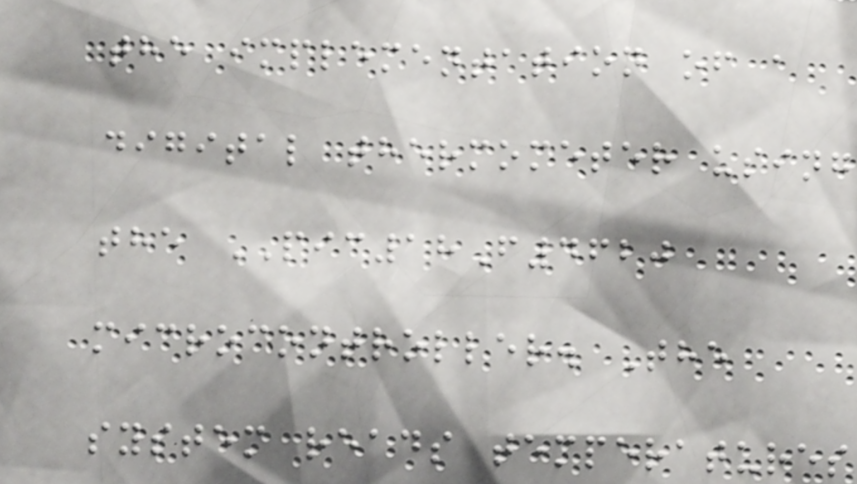the implementation of a
digital thermometer using
the PIC18F4620
microcontroller. The
system reads temperatures
